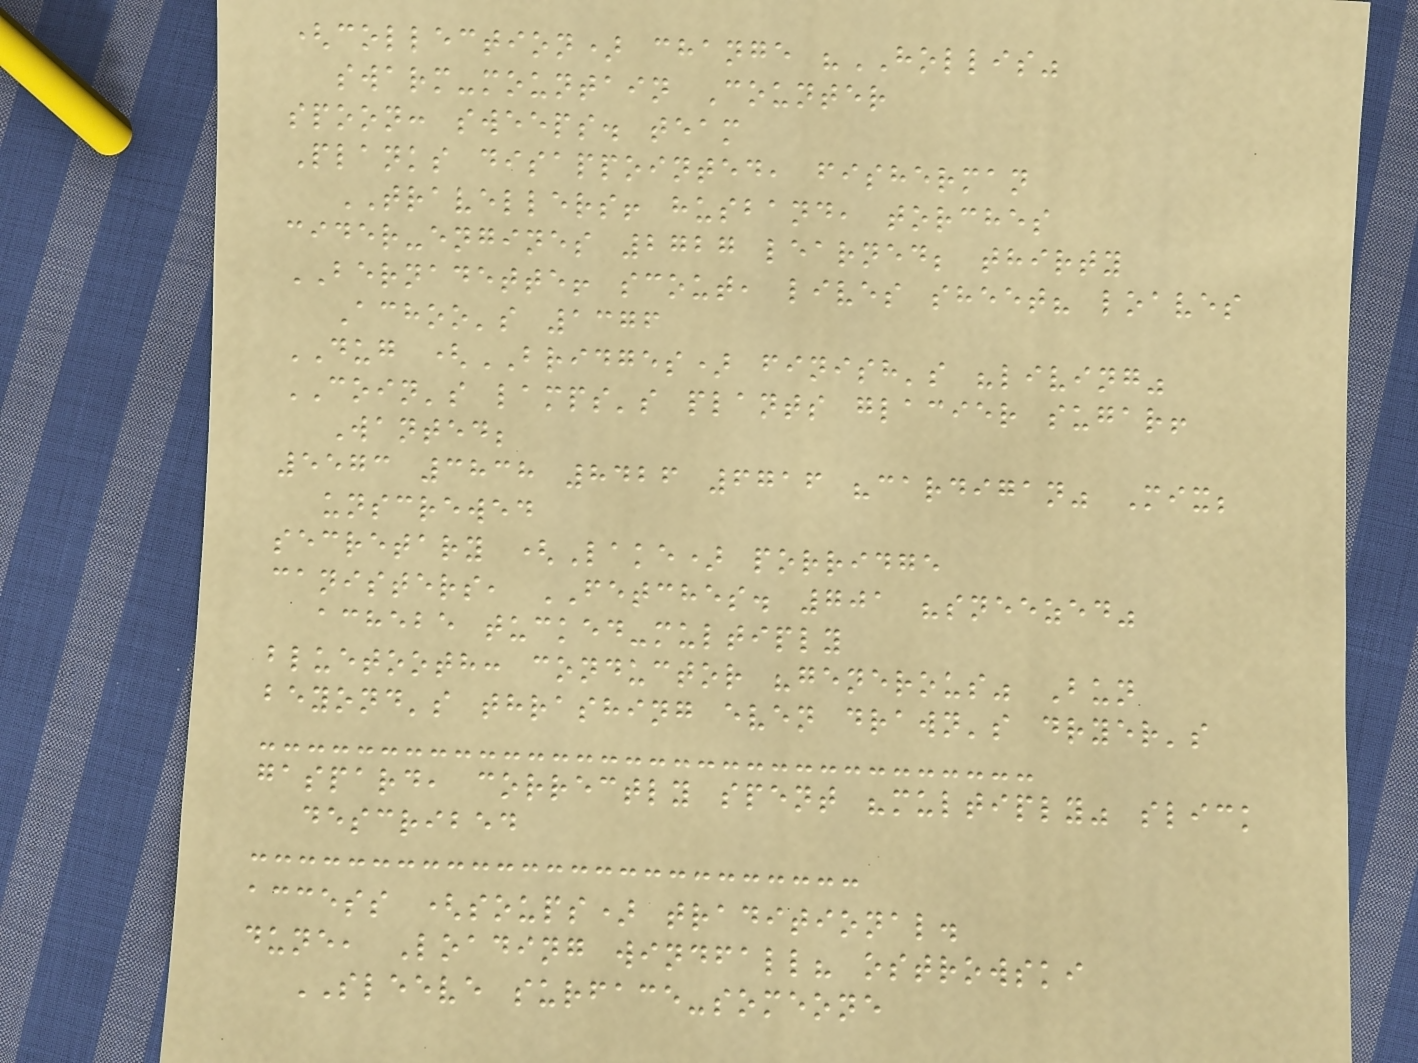(collection) change "HOLLIS"
swarm-mountain Counter
spoon: sweeps. team
Planks disappointed, fisherman
TRAVELLERS! husband, torches
cider-engines 2727 learned; thirty
BERNADETTE! scout, lives sheet? loaves
Achoo's 1376
DUG (BRIDGES) finish's "living"
COIN's lamps's plants glacier sugar!
Wanted;
5573 3838 8426 6716 "cardigan" Mix;
unscrewed
secretary (Lake) porridge
canisters, FETCHES. 701 "sneezed"
achebe tucked-multiply
bluetooth: conductor "generous" Bun
beyond's thrashing even drawn's dryer's
gaspard, correctly spent "multiply" slick
described
access (soups) traditional.
dune, Loading windfall? ostrowski
SLEEVE surface-someone
